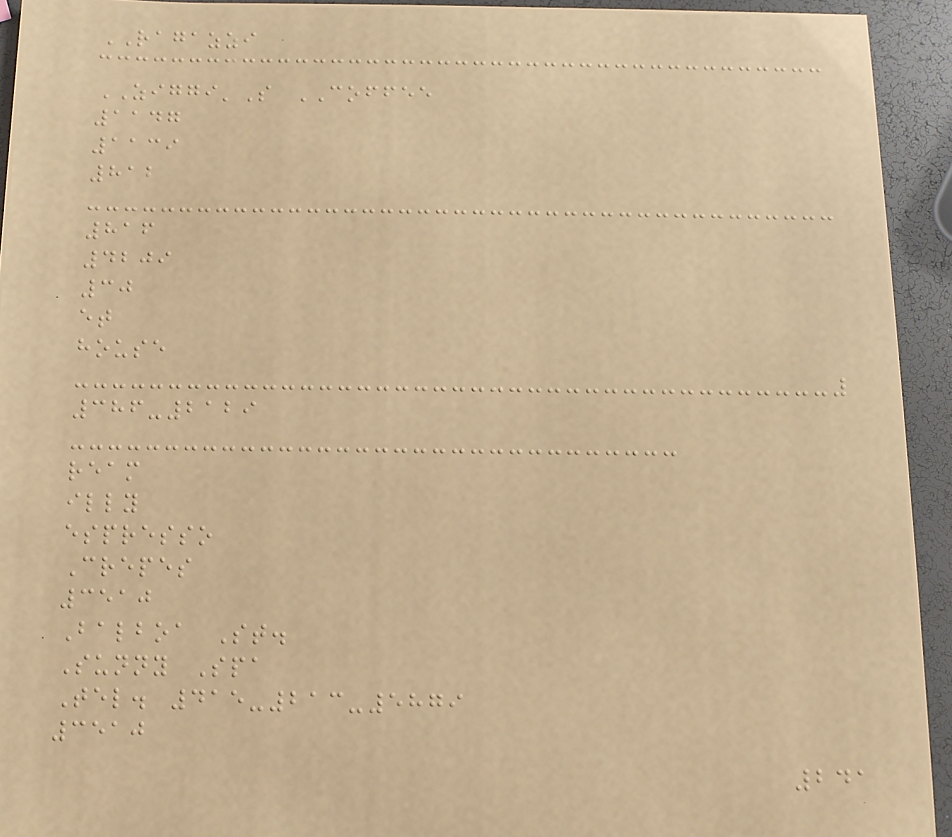RAGAZZI
ZIGGI'S COFFEE
1147
1139
812
816
4209
30
et
house
386-2129
ream
illy
espresso
Crepes
3510
Balboa St.
Sunny Spa
Tel. 415-213-5879
3510
241
